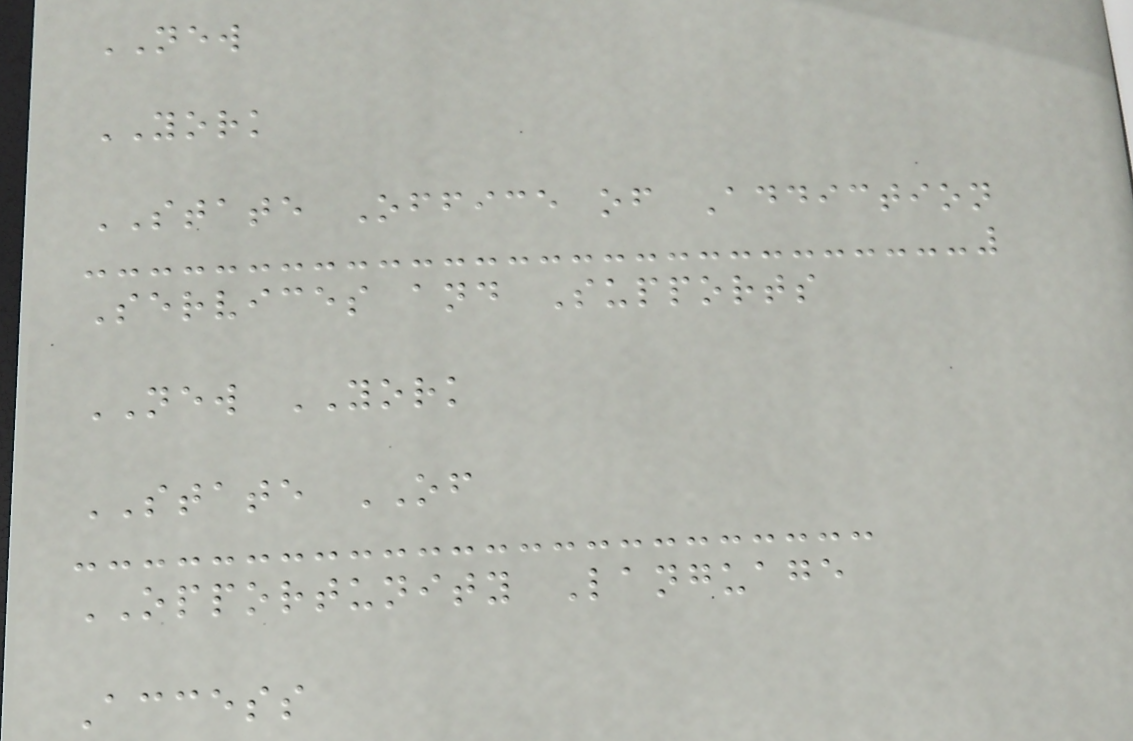NEW
YORK
STATE Office of Addiction
Services and Supports
NEW YORK
STATE OF
OPPORTUNITY Language
Access
